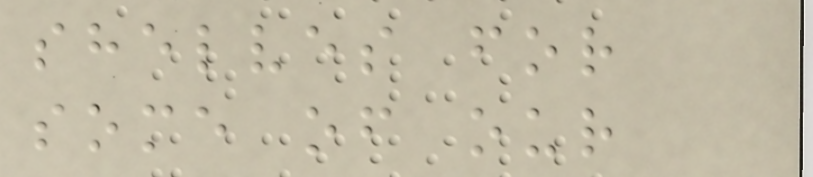shelves for
some of our
